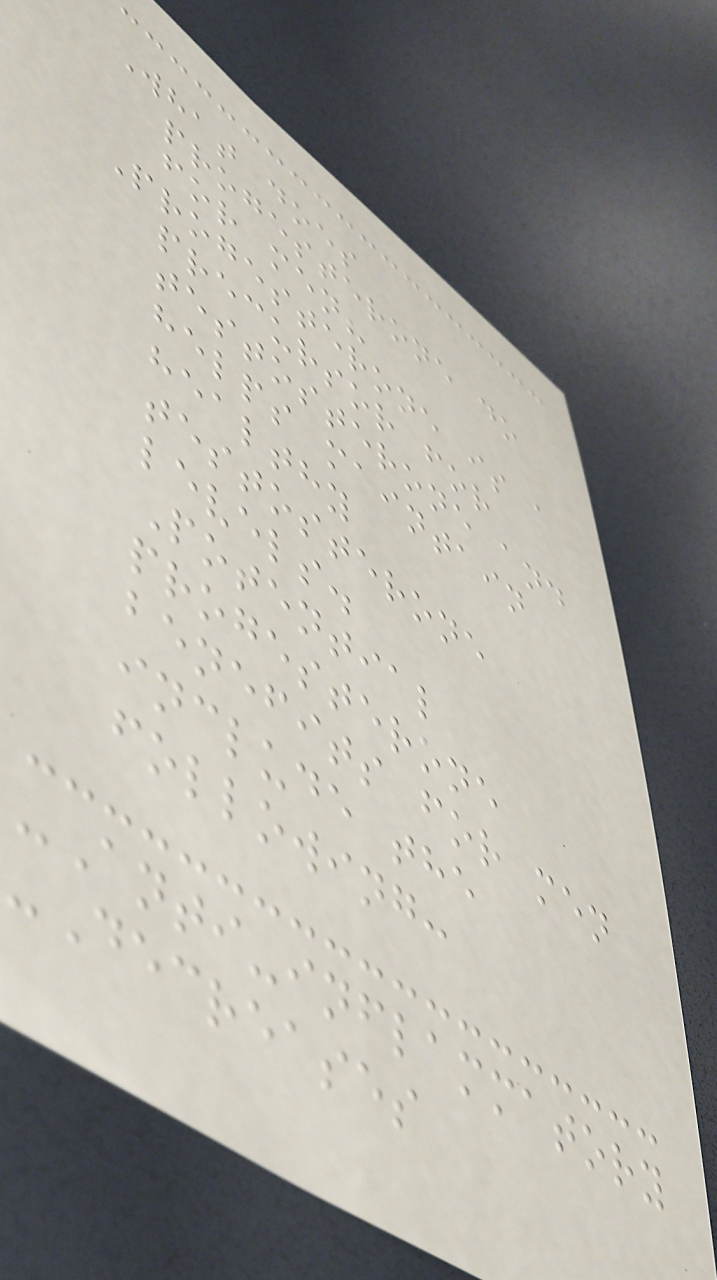What does
progesterone do
for men?
Progesterone is a
precursor for
testosterone and
helps maintain
healthy
testosterone
levels.
Potential
progesterone
benefits for men
include the
following:
-Anti-inflammatory
-Decreases
